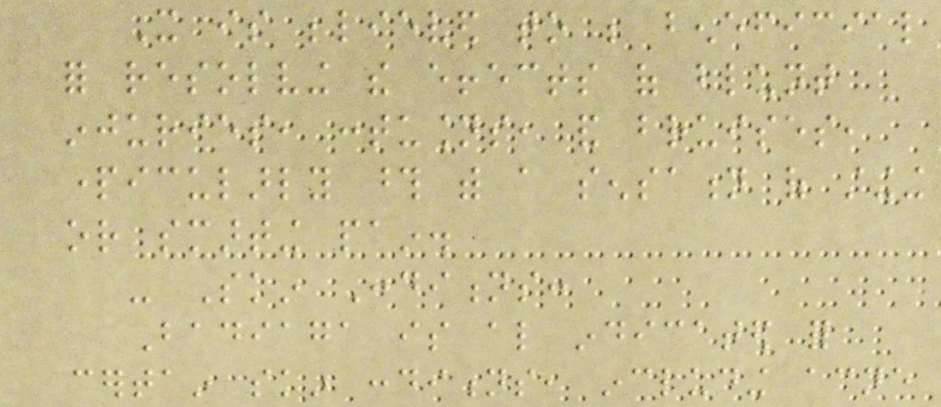It is believed to be beneficial
for resolving the effects of blunt
injuries, contusions, and bruises,
particularly those with a sensation of stinging
or smarting pain.
- Skin Conditions:
Badiaga is also indicated for
certain skin conditions, including acne
